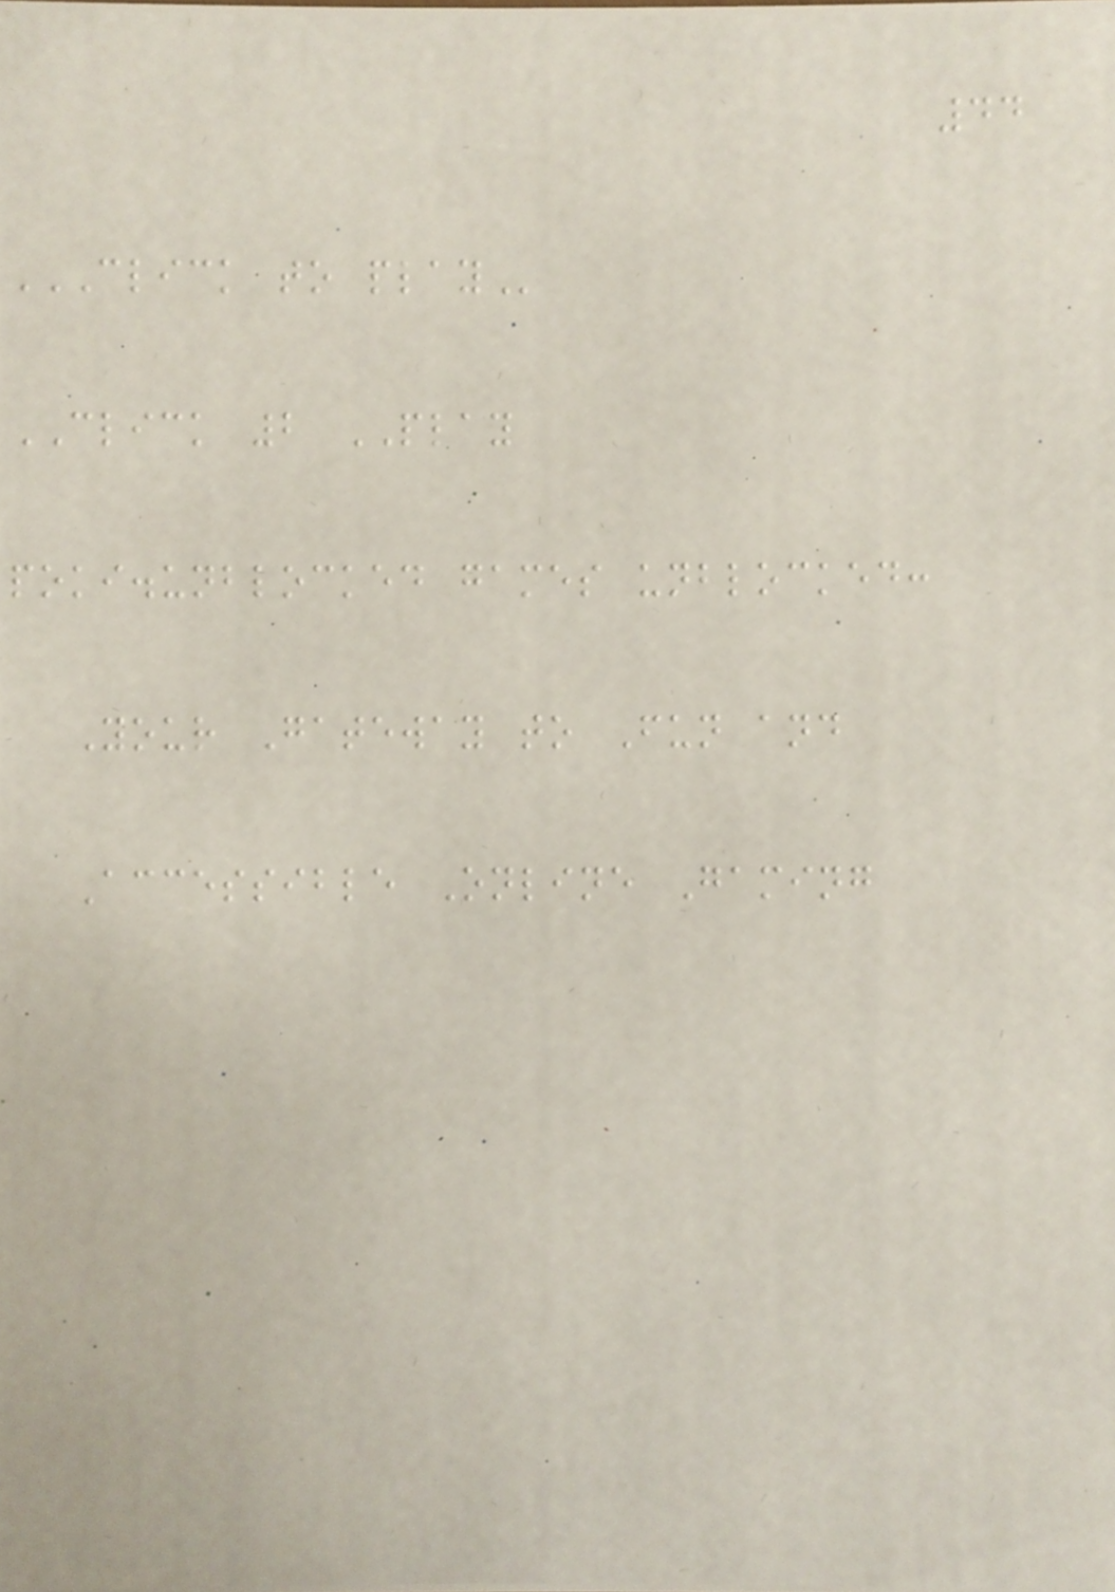44
CLICK TO PLAY
CLICK 2 PLAY
poki.unblocked games unblocked:
Your Gateway to Fun and
Accessible Online Gaming
